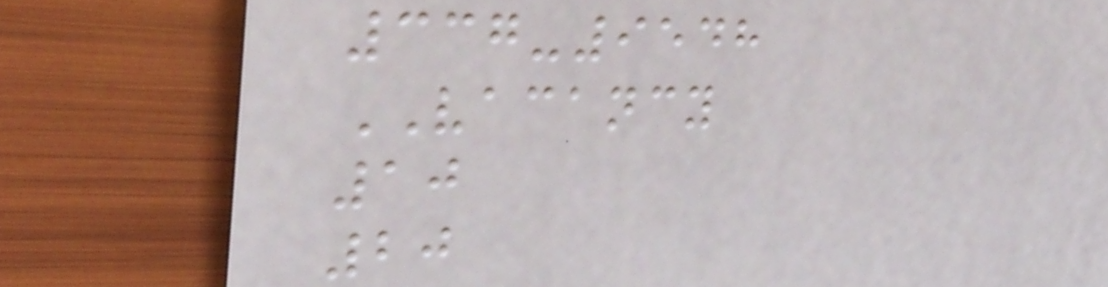337-9548
VACANCY
10
20
